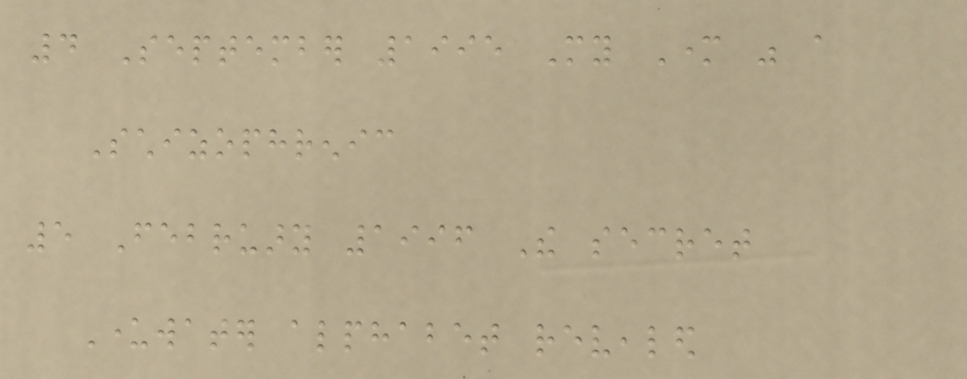4 September 1995 My Mother was a
Schizophrenic
5 February 1996 The secret
Underwater alphabet revealed
